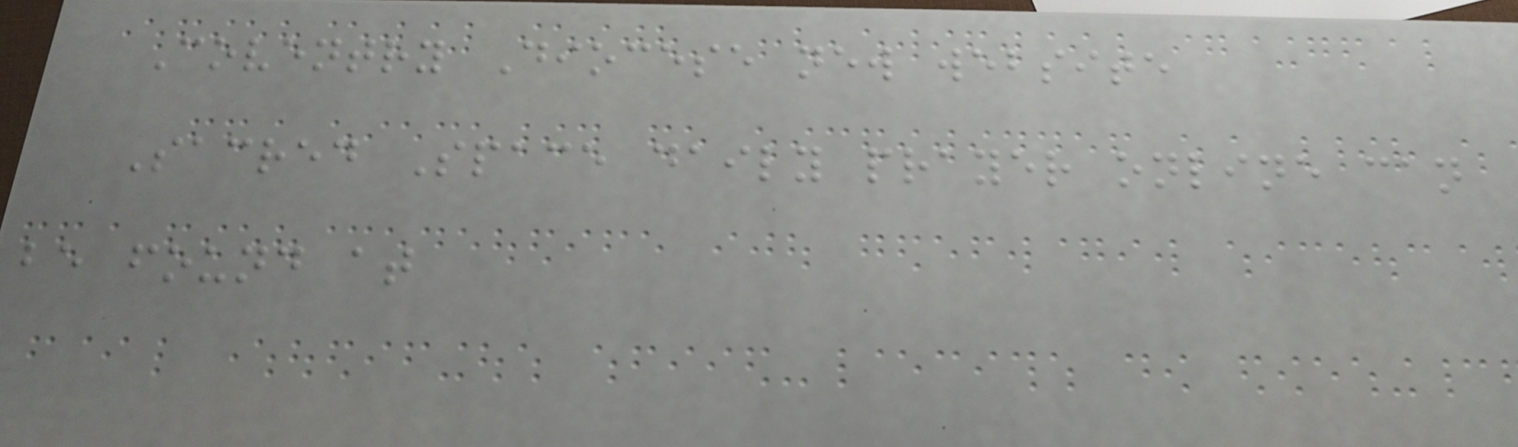Coventry Diocese new website
Sacred Space daily prayer online can
be found at
